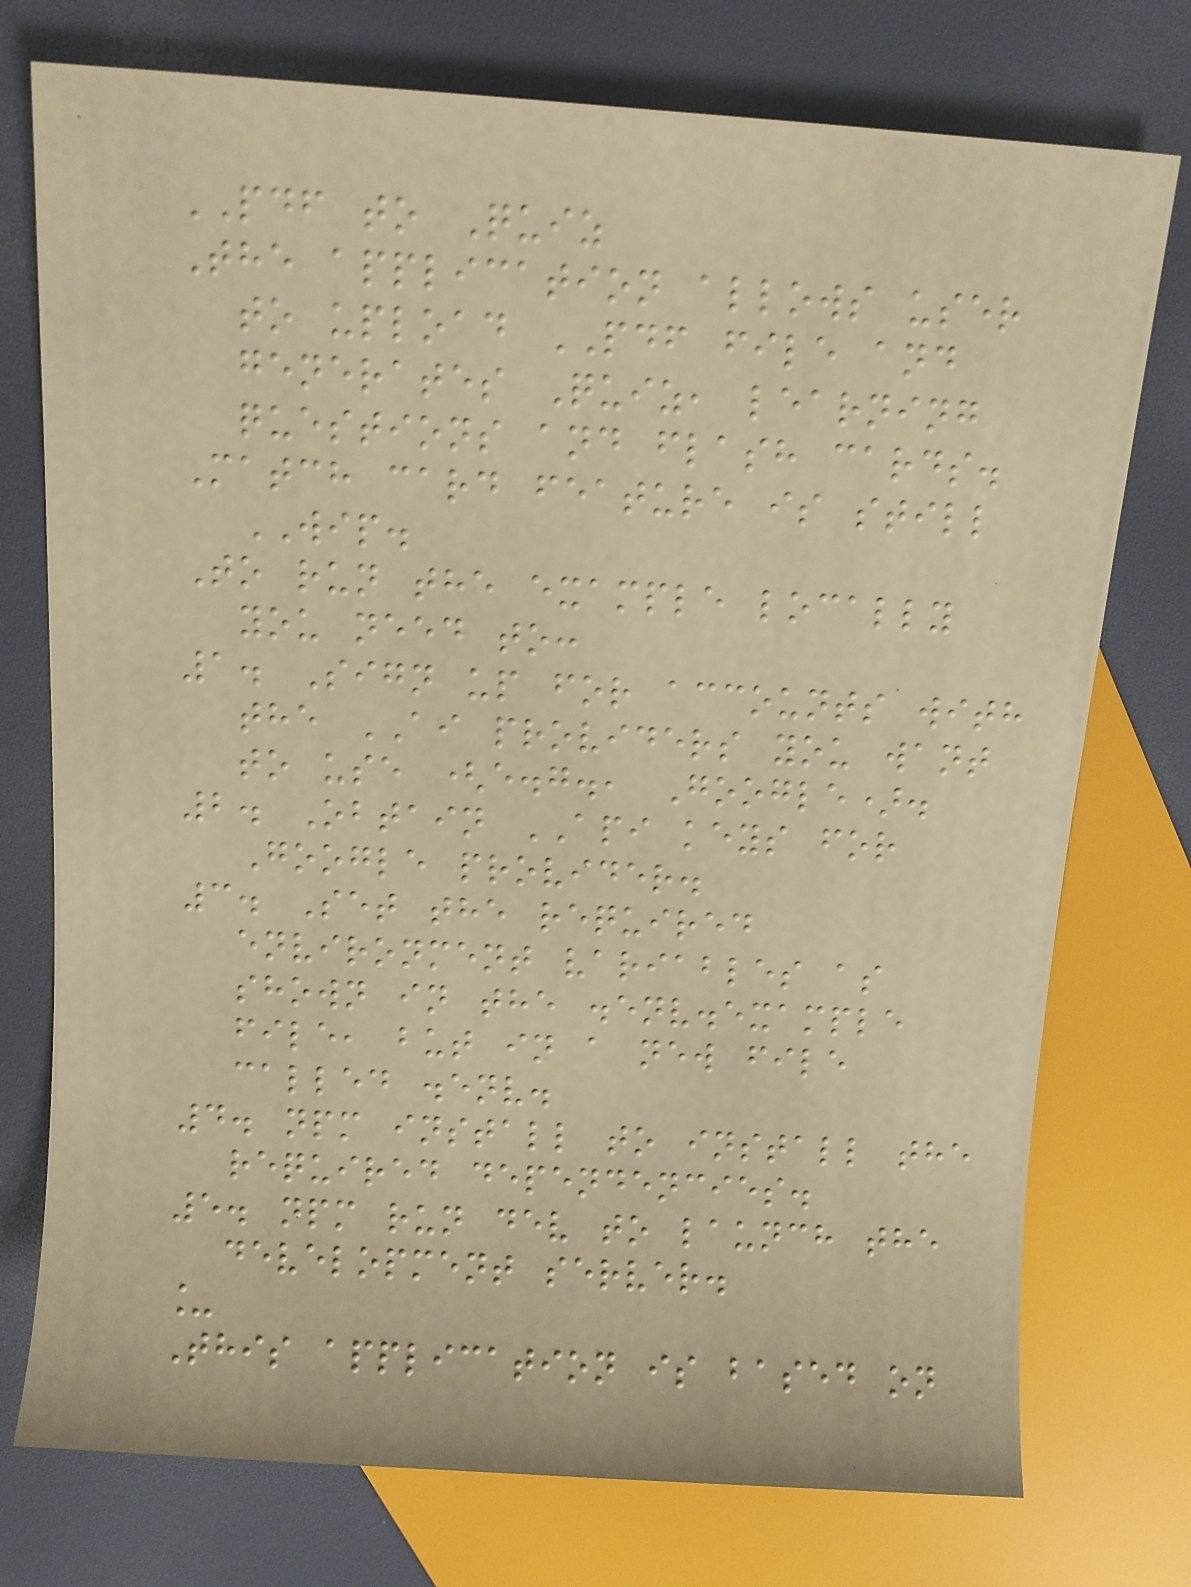PDF to Quiz
The application allows user
to upload PDF file and
generates Quiz, learning
questions and flash cards.
Match card feature is still
WIP.
To run the example locally
you need to:
1. Sign up for accounts with
the AI providers you want
to use (e.g., Google).
2. Obtain API keys for
Google provider.
3. Set the required
environment variables as
shown in the .env.example
file, but in a new file
called .env.
4. npm install to install the
required dependencies.
5. npm run dev to launch the
development server.
_
This application is based on
